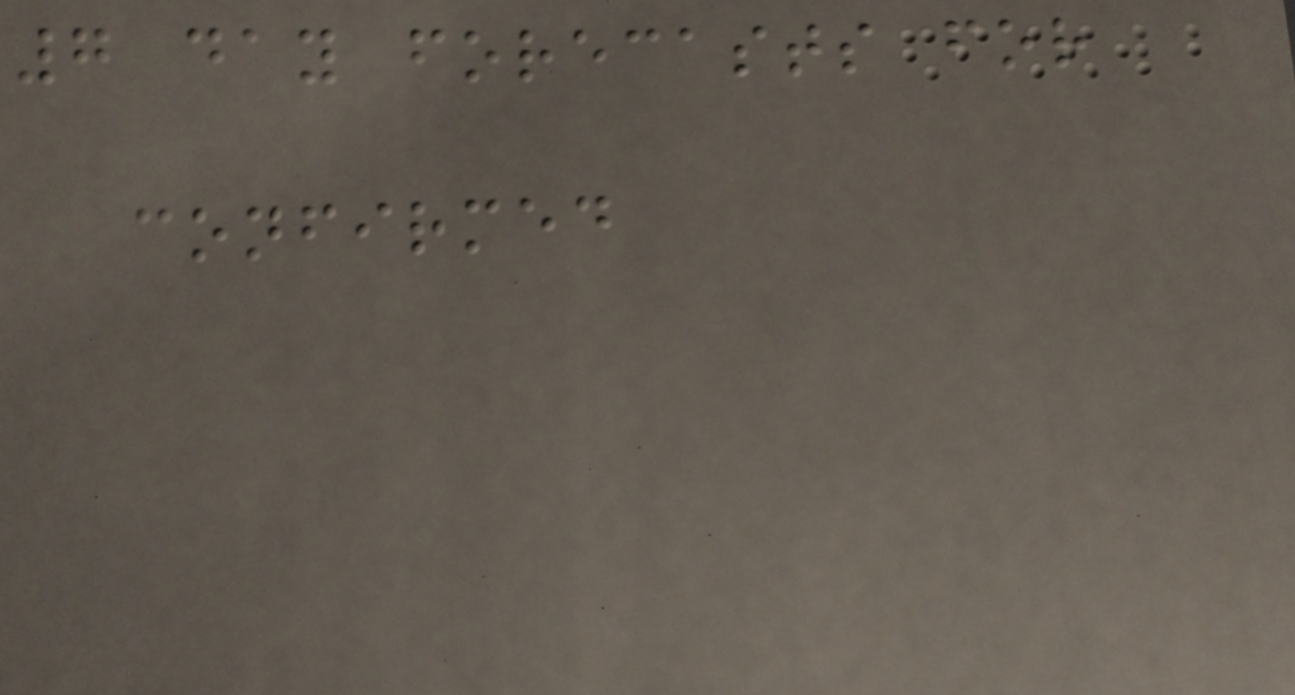7 day forecasts for
confirmed
